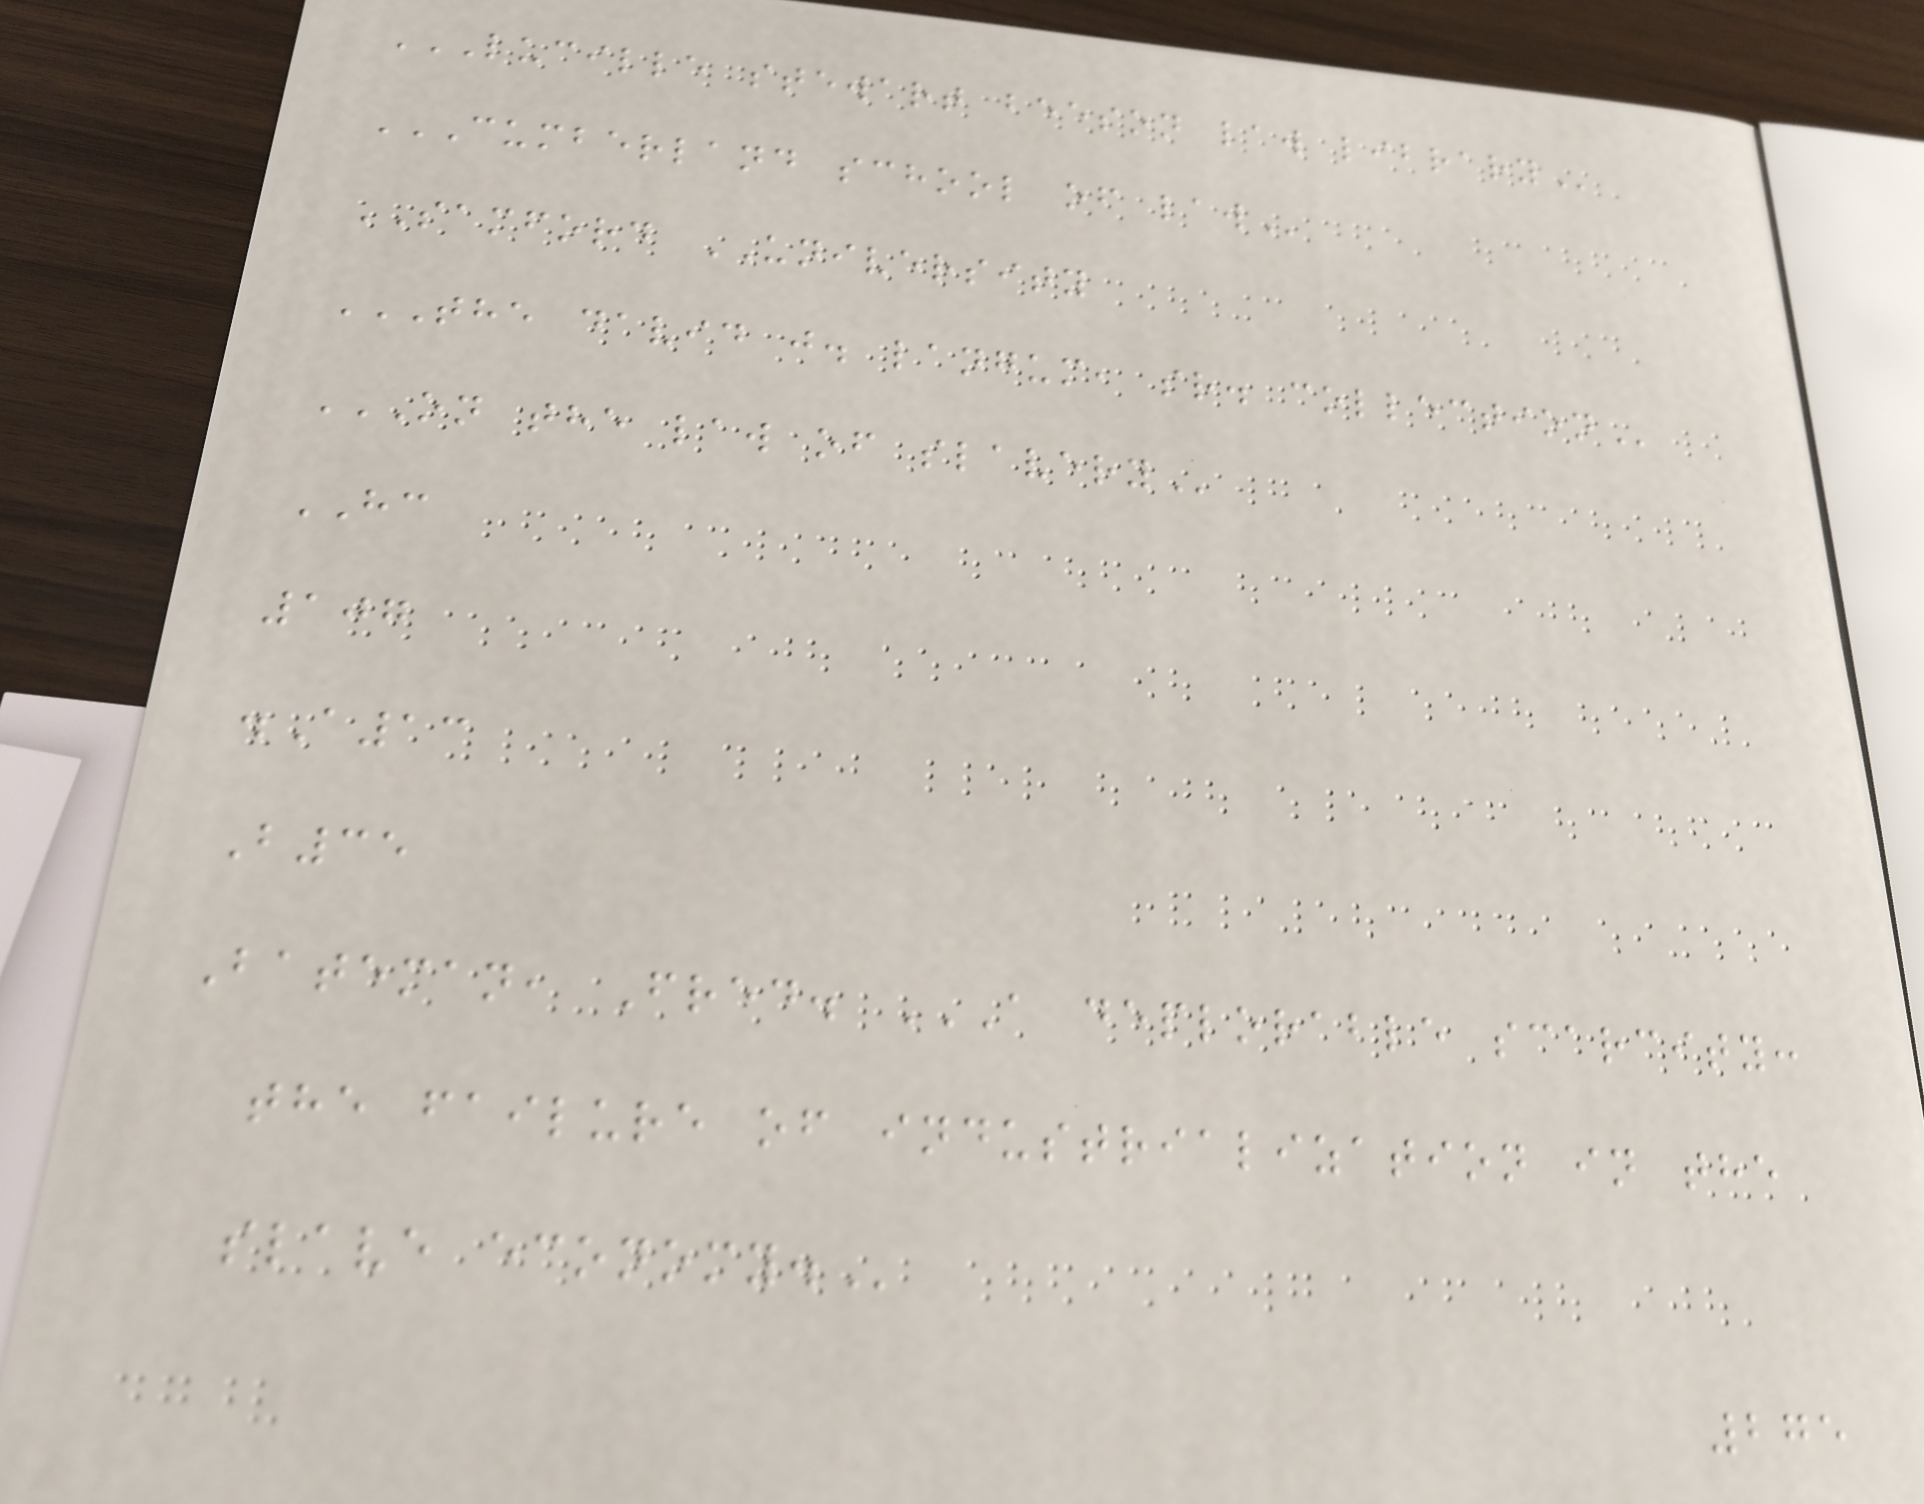LUCILLE STEWART BEESON LAW LIBRARY
CUMBERLAND SCHOOL OF LAW
SAMFORD UNIVERSITY
THE DAVID J. LANGUM, SR. COLLECTION
ON THE LAW OF SLAVERY
HC
107
.A13
B35
Bateman, Fred. A DEPLORABLE SCARCITY:
THE FAILURE OF INDUSTRIALIZATION IN THE
SLAVE ECONOMY.
275
